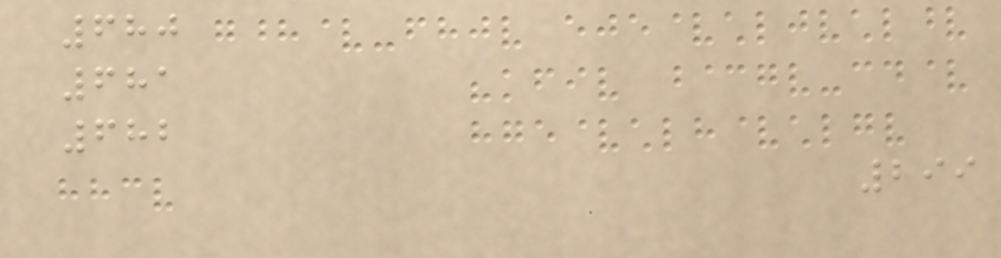680
681
682
299
